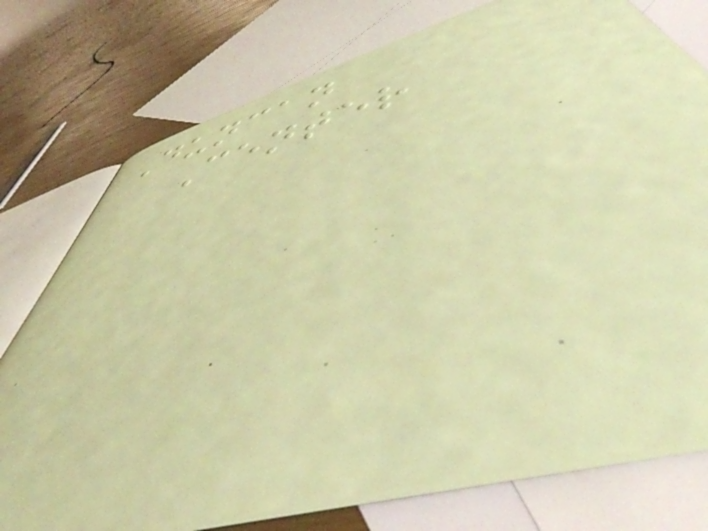Duncan
Center
